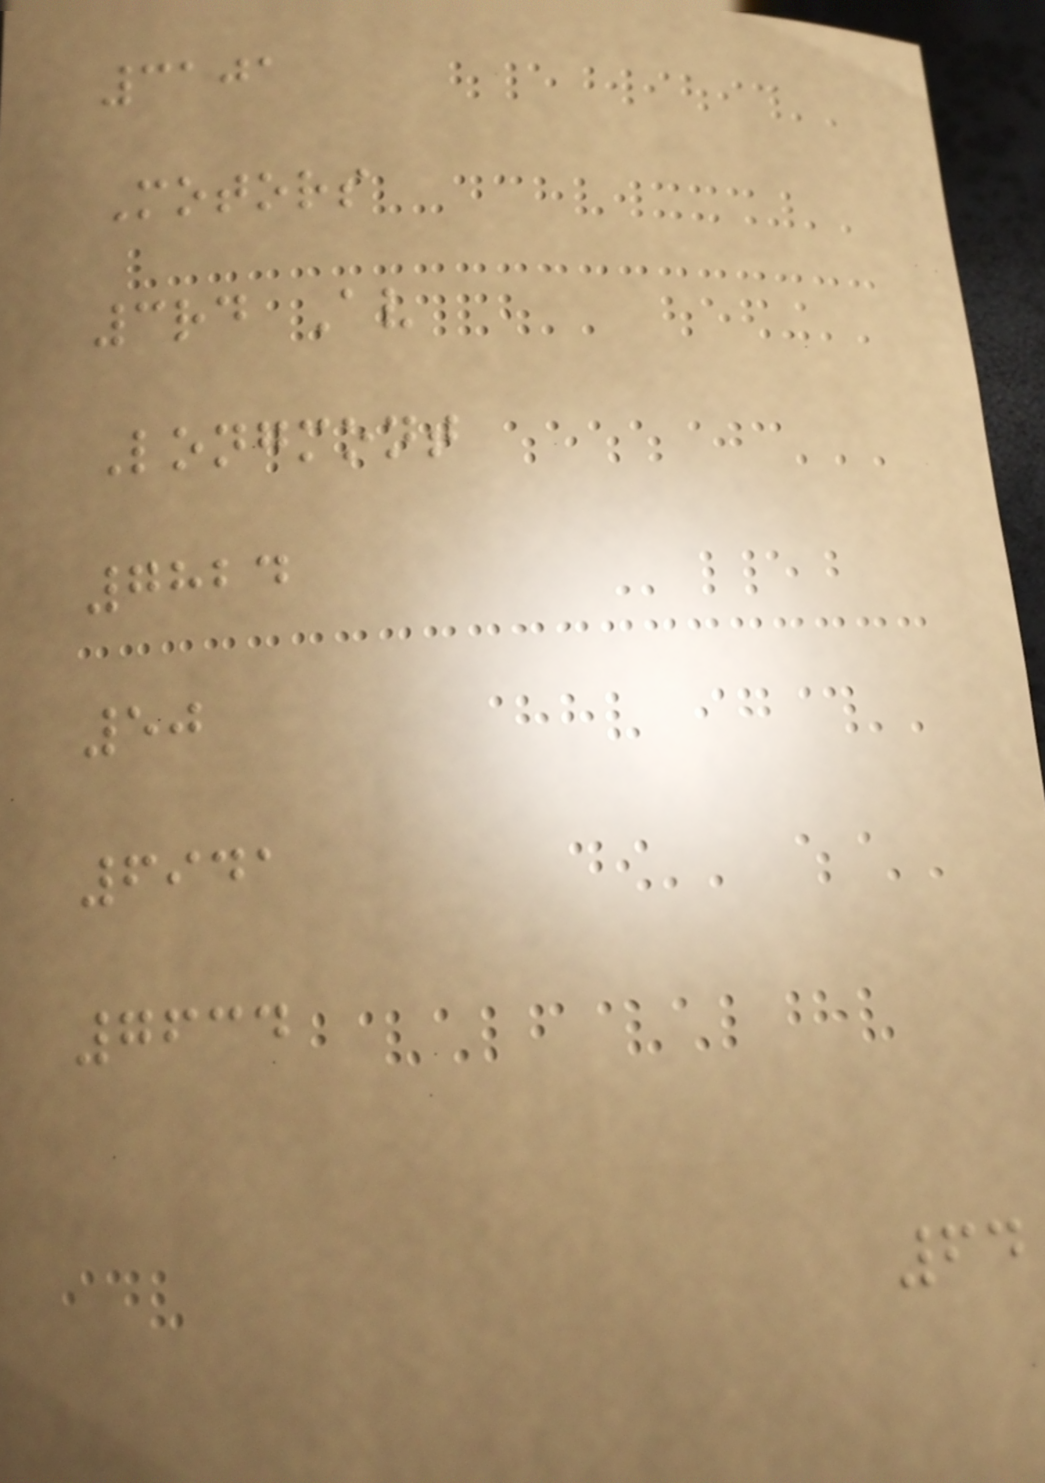3101
Motors
3rd Av
Longmont
7824
50
6941
7634
64
